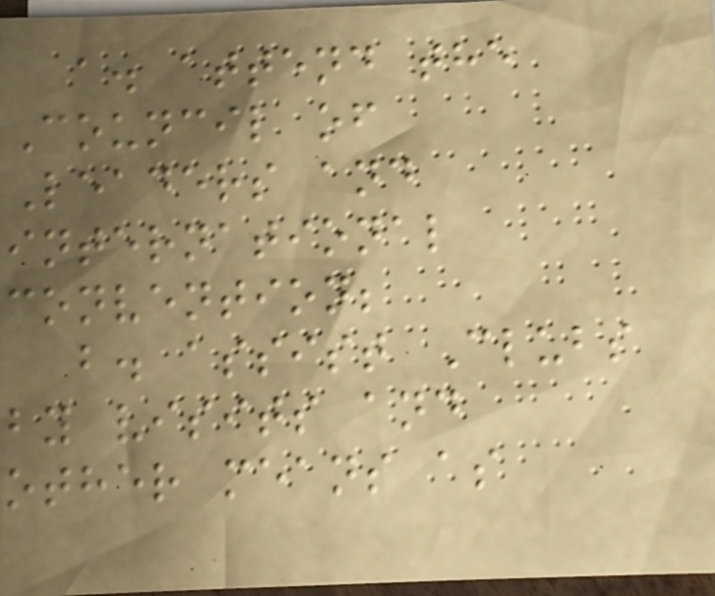a. attend the
Council of
Leaders and
international
convention;
b. assist Clubs
by visits and
other means as
